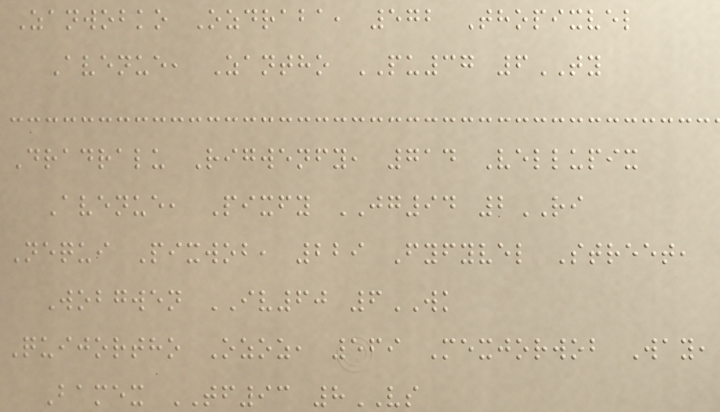Zanwobko Ozdraba, 572 Thopixvel
Avenue, Zantho PU37 6TY
Dradralu Rigwenfy, 714 Vellupix
Avenue, Pixfy JG94 2RI
Nequi Pixwob, 229 Fyfyvel Street,
Wobgwen IV60 6WK
Quijortho Ozoz, 569 Mexjorwob Way,
Bamex TF93 8VS
